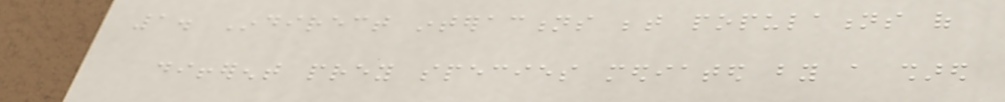1. Indirect interactions between populations of
different prey species mediated by a shared
